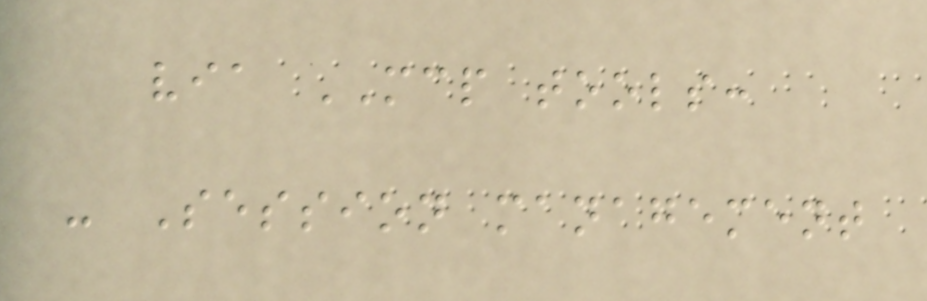via MCP tools:
- Session management
